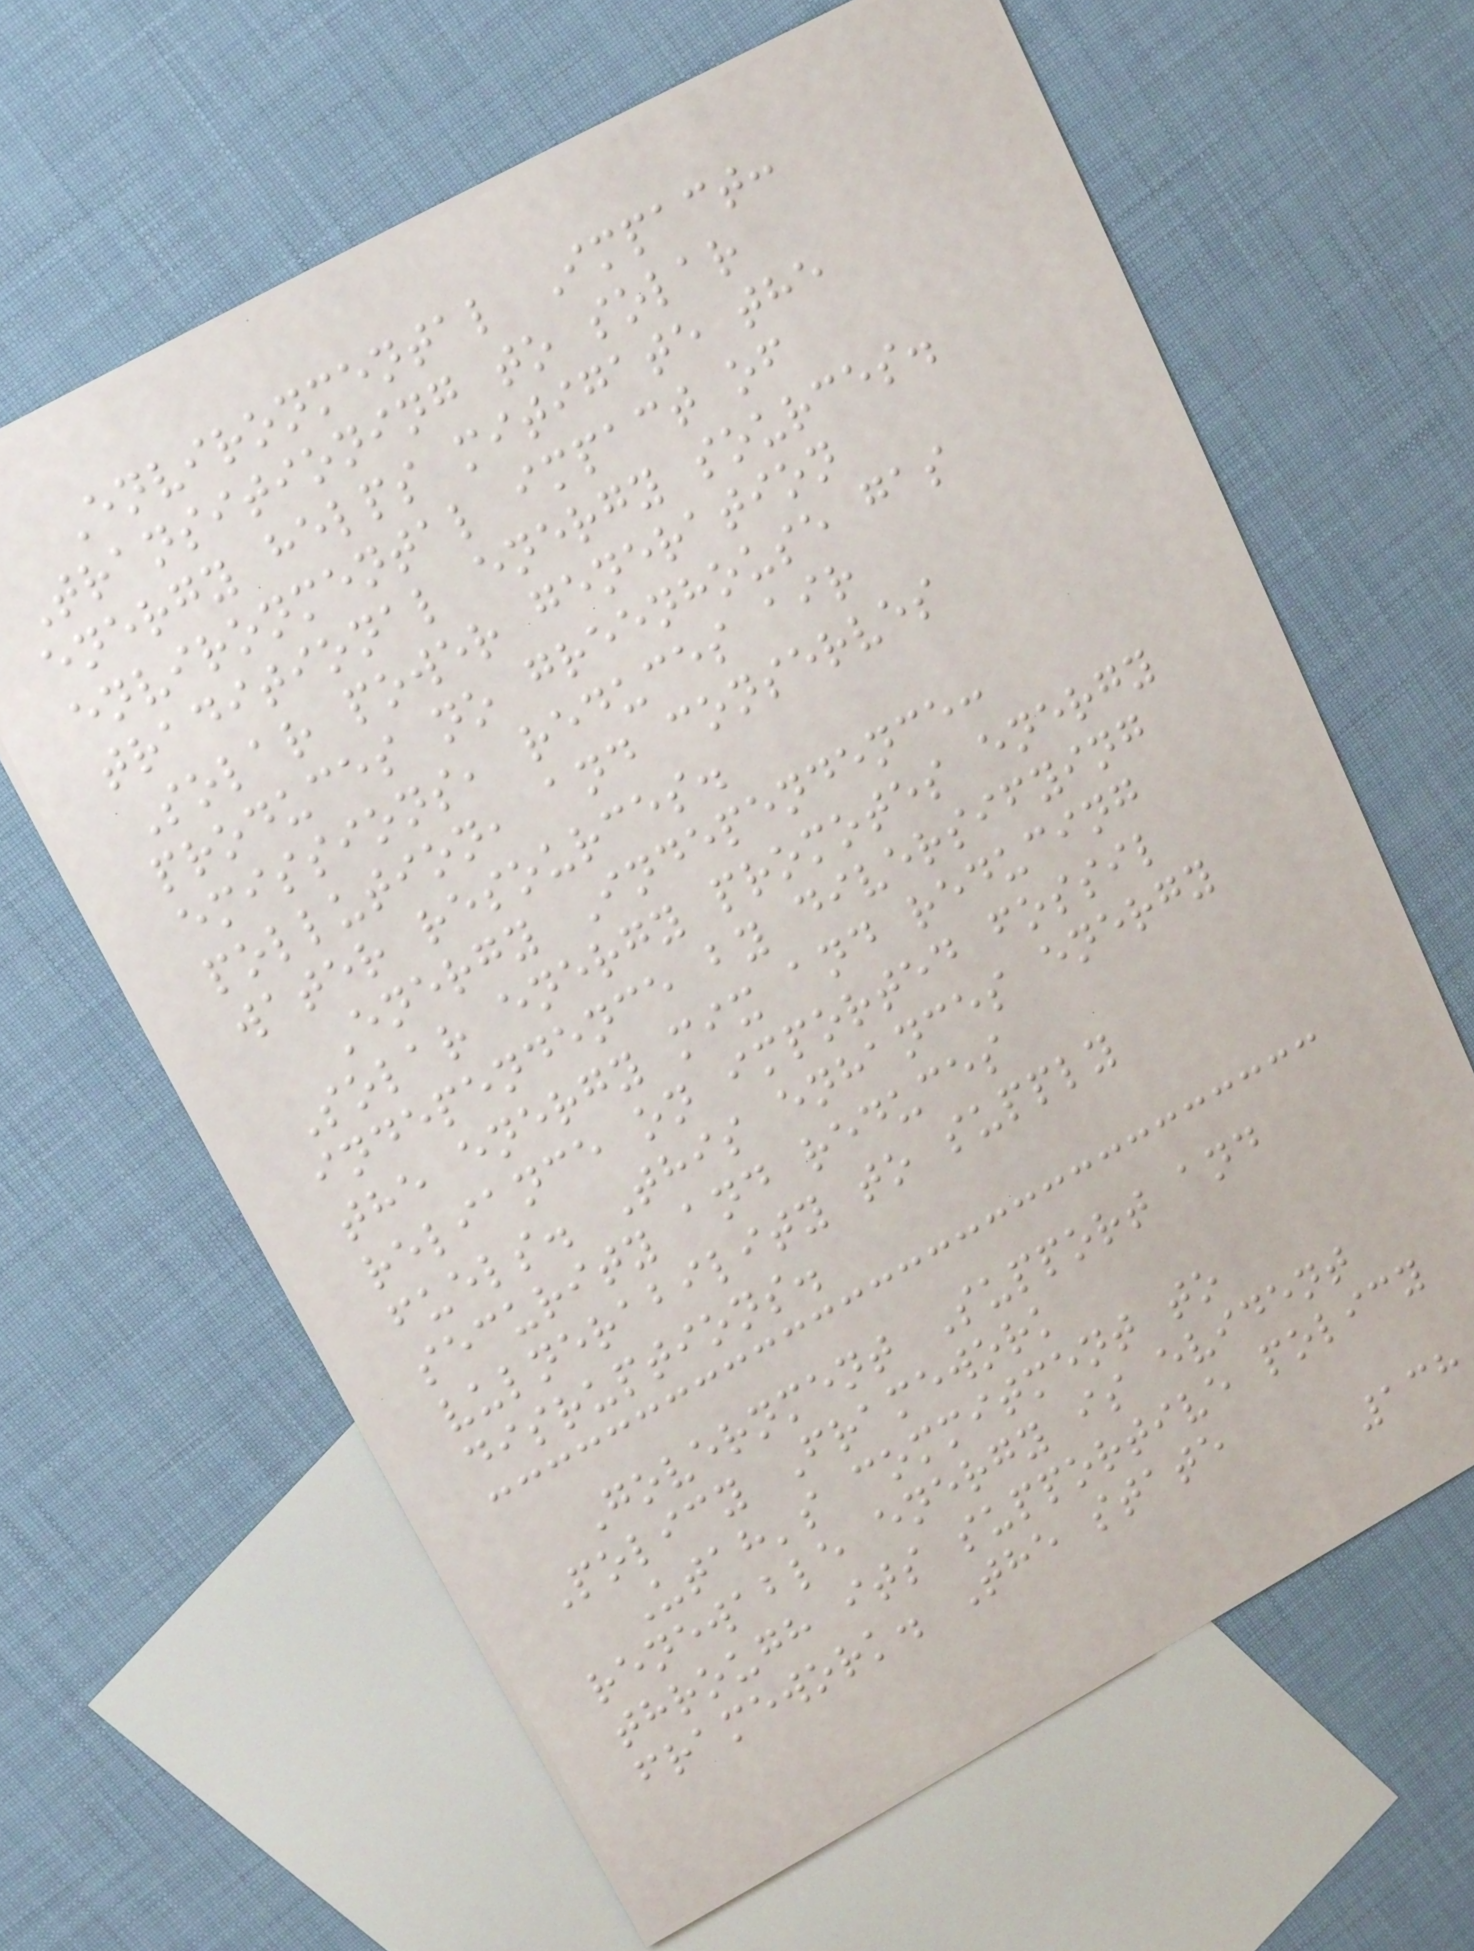Environmental Impact:
Transitioning to solar
energy helps mitigate the
environmental impact of
traditional energy sources.
Solar power generation
produces no greenhouse gas
emissions, reduces air
pollution, and conserves
water resources.
Energy Independence:
Solar energy promotes energy
independence by diversifying
the energy mix and reducing
reliance on imported fossil
fuels. This enhances energy
security and reduces
vulnerability to supply
disruptions.
Government Support and
Policy Framework
Utah's commitment to
renewable energy is evident
through its supportive policy
framework. The state
138
